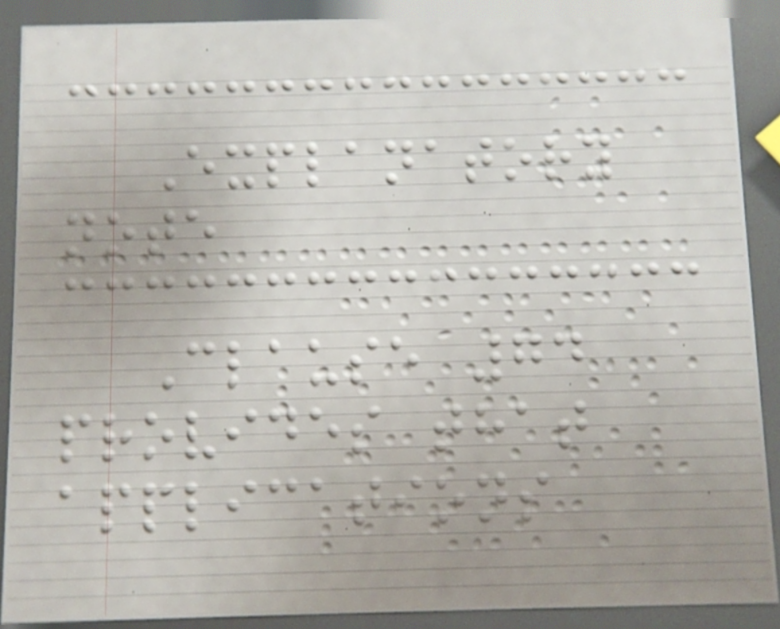Explanatory
note
Clause 74
provides that
applications
